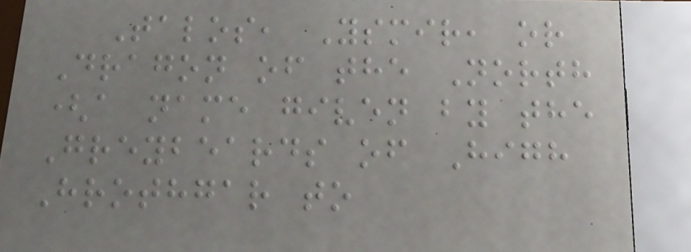Talos, Ysmir, or
Dragon of the North
(a name given by the
Greybeards of High
Hrothgar to
